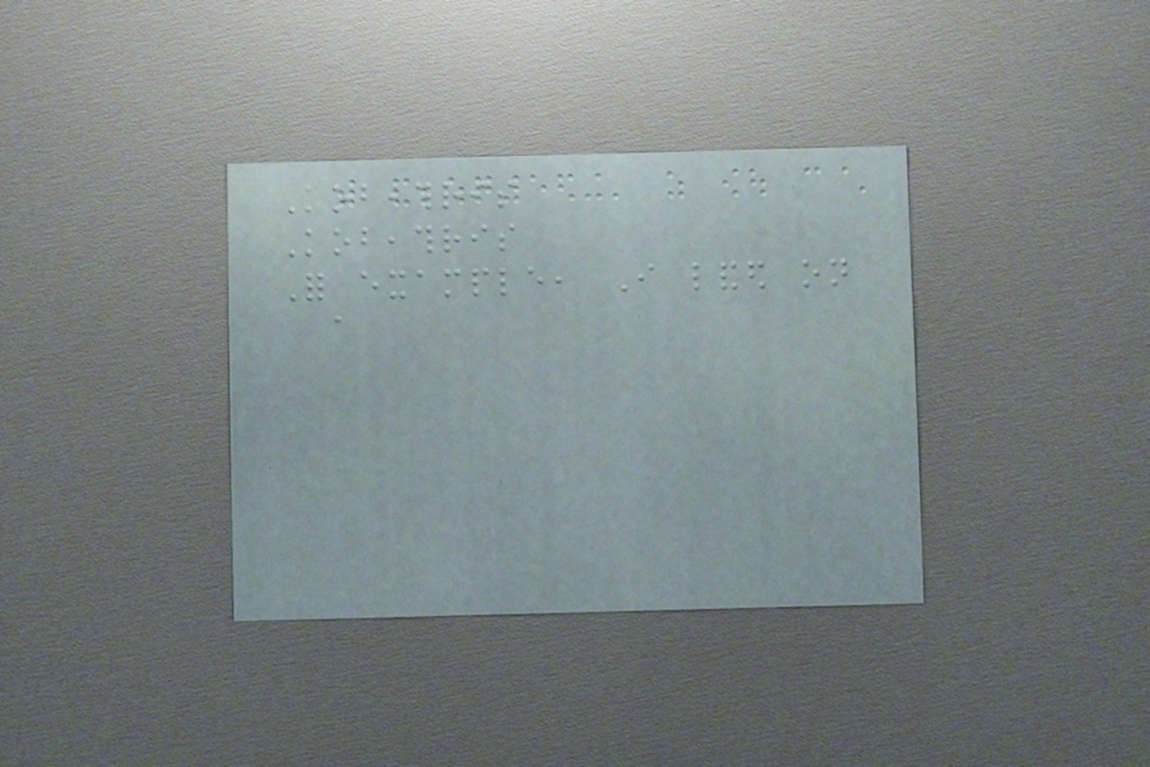Kobeathris
Kobeathris
For example, I landed on
a
